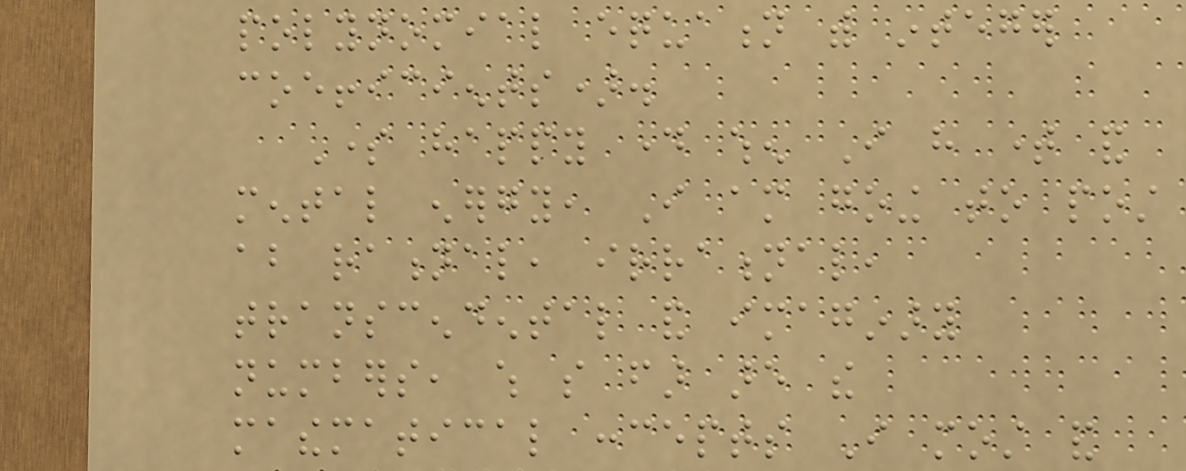polynomial equation with integer
coefficients).
Some happy day when I have time and
mental energy, I am going to post
about rational, irrational,
transcendental and imaginary
numbers, which so far are the
mathematical concepts I most and
